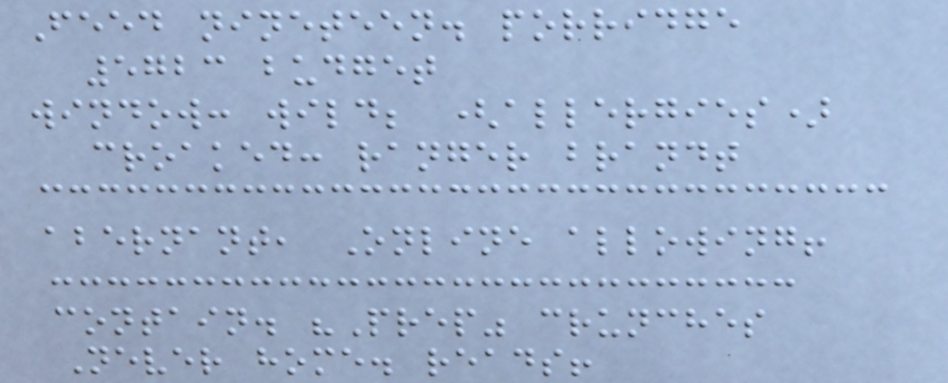Feed nineteen. porridge
5723 budget
window: wild; (allergies)
croaked: ranger brandt
abernant, Online allowing!
contain. "Prep" crunches
Never home. reads!
